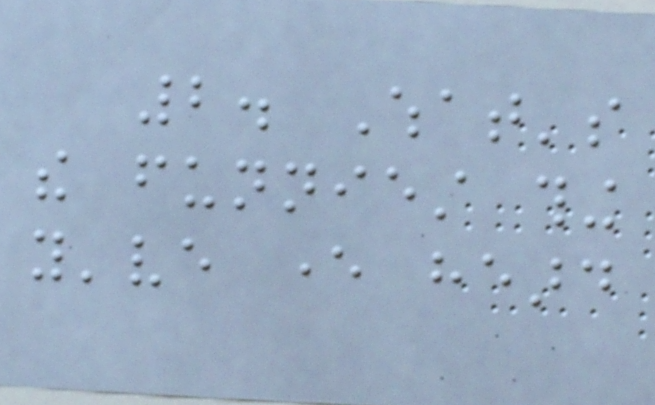2. What's
the funniest thing
you've ever heard
